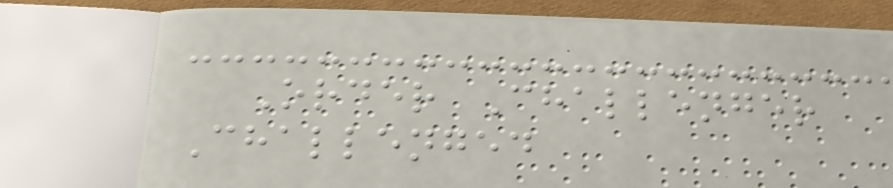Order Challenger
Challenged
